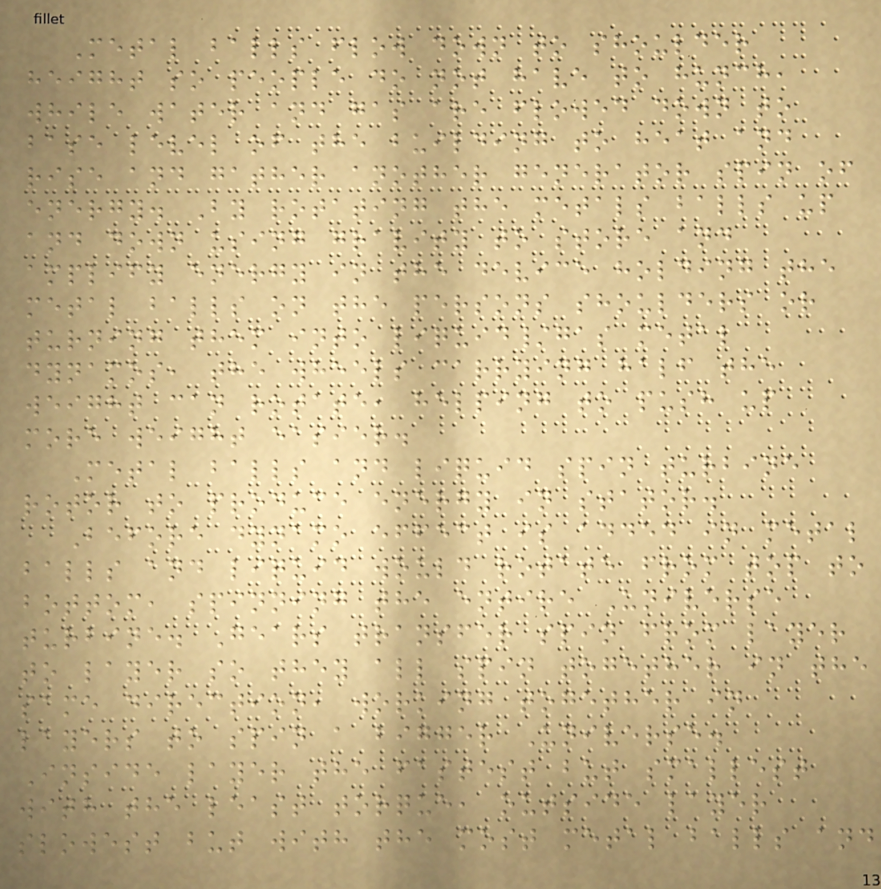Metal balls flow down to shoulder
height so people do not have to hunch,
while water and gas are flowed down to
base level of the building to heat and
rise and gather another generator spin of
energy. By rotating the metals balls up
and down using gravity to store and
amplify energy in the device holding the
metal balls on the persons shoulders or
turning them into liquid/gas metal
dynamos, the wheels carrying half the
weight can rotate, helping to push up
more weight easier.
Metal balls and liquid spin turbine
rotor to produce energy in stator.
Before dynamo effect is added in metal
balls and liquid would rotate from top to
bottom, spinning the entire Universe
turbine. Gears transfer spin from layer
to layer so they all spin together in the
same direction, working together in
layers to spin a bigger Universe.
Inside layer the fastest but smallest
with the least torque, outside layer
slowest but with the most metal balls and
